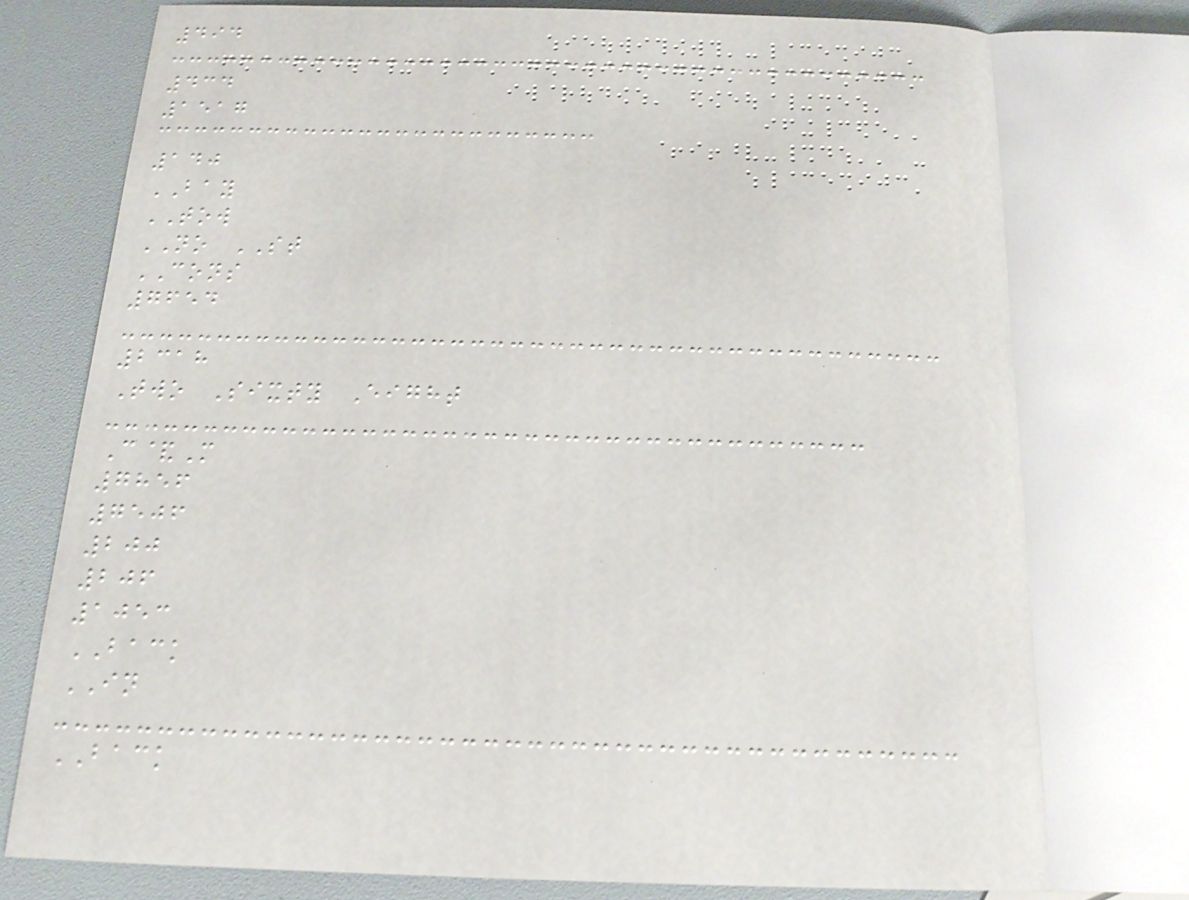494
434
1517
140
BAY
TOW
NO ST
CONS
7654
2318
Two Sixty Eight
C&M
7856
7506
200
206
1053
BACK
IN
BACK
